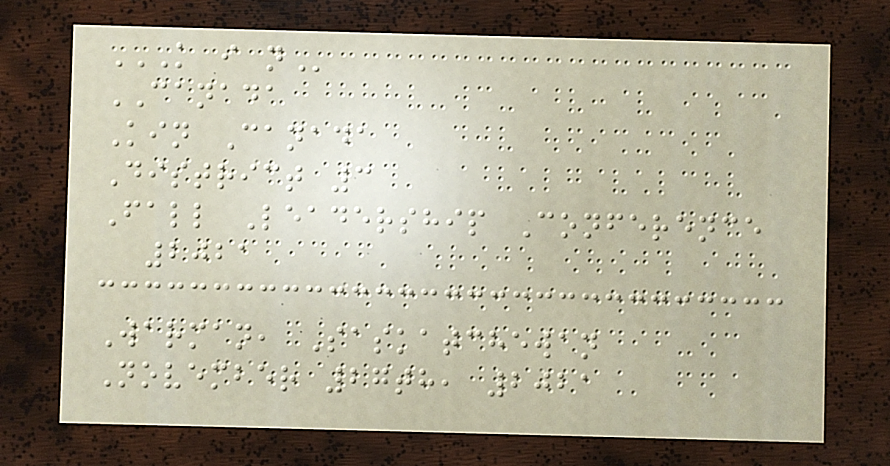K I N
CANADA
Kin Canada
District 3
Fall Leadership Conference
2021
Warman, Saskatchewan
November 27th, 2021
